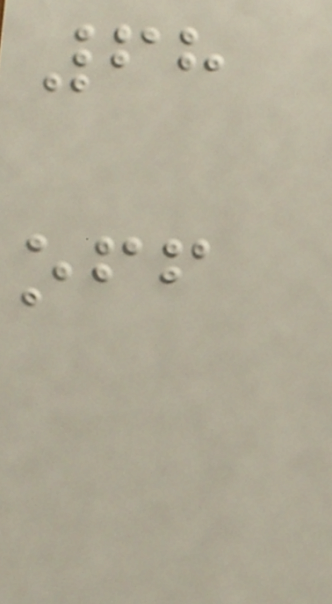68
off
